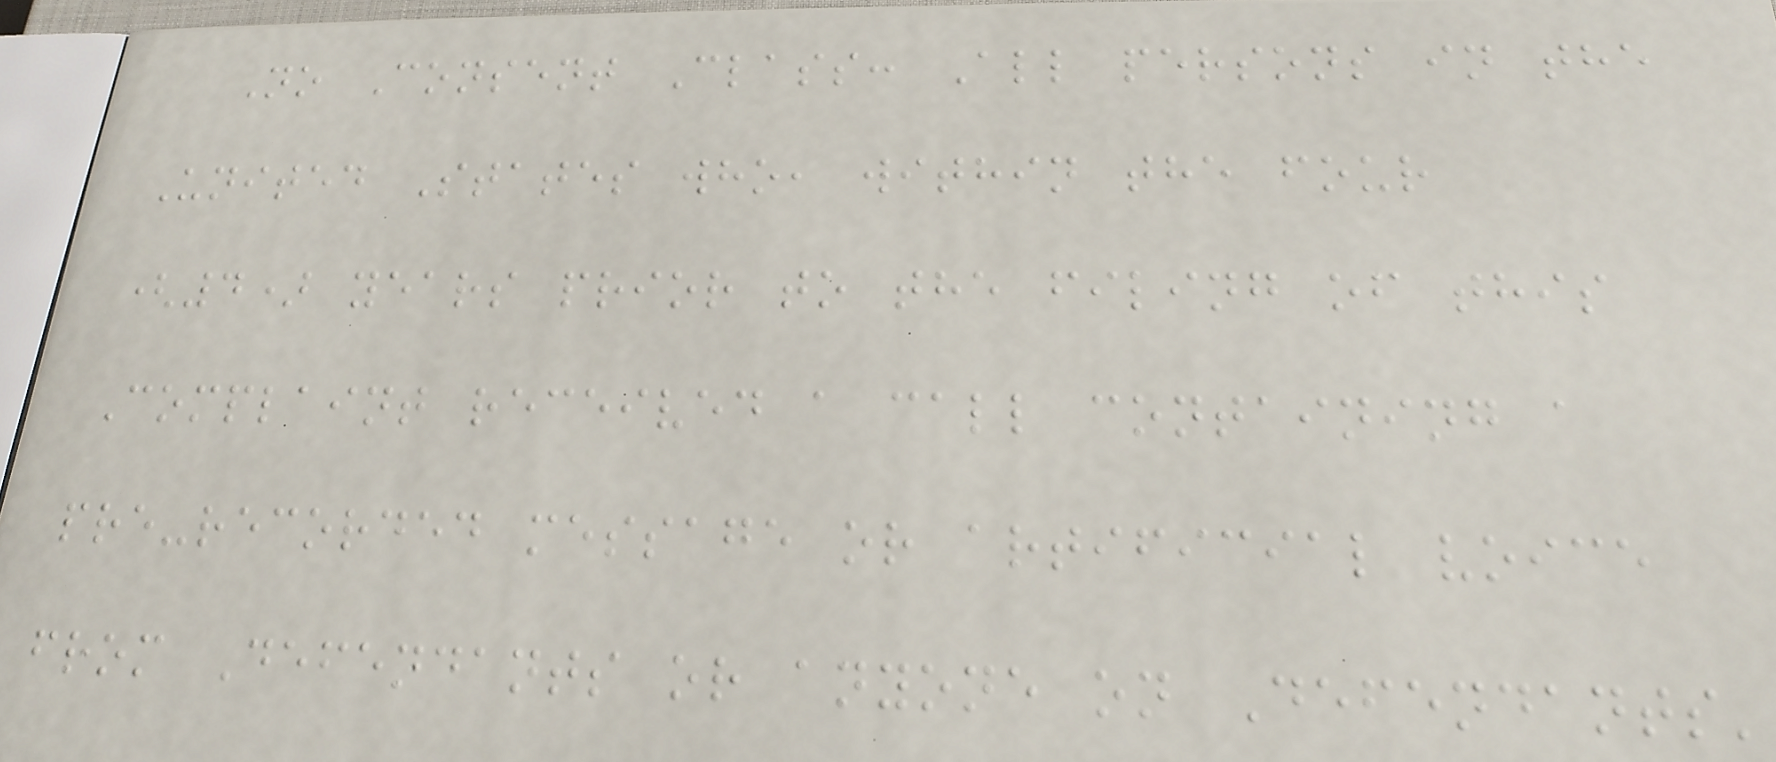No Consent Class: All persons in the
United States who, within the four
(4) years prior to the filing of this
Complaint received a call containing a
pre-recorded message or artificial voice
from Defendants or anyone on Defendants'
